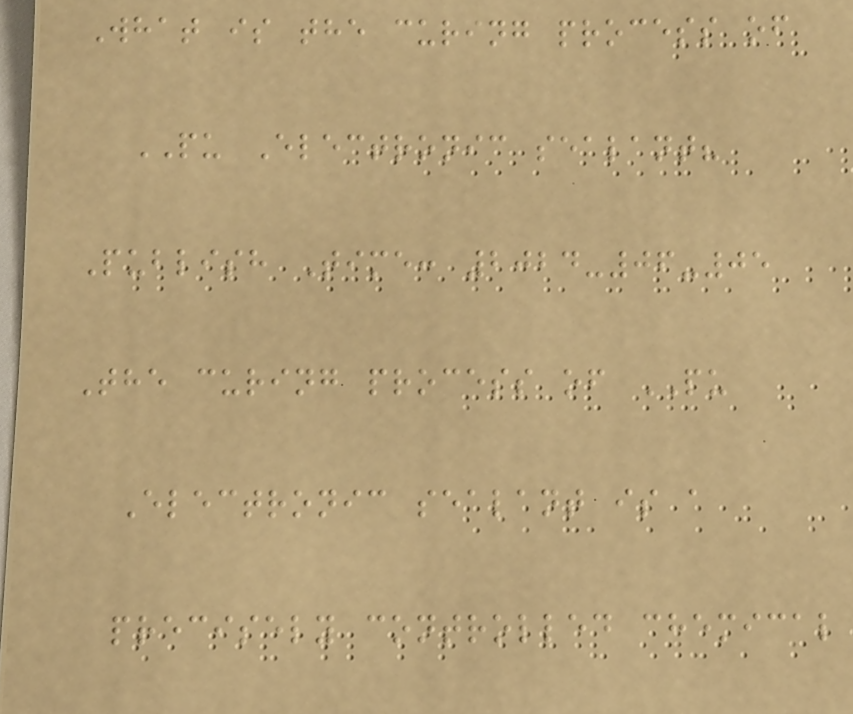What is the curing process of
PU Electronic sealant?
Publish Time: 2024-06-05
The curing process of PU
Electronic sealant is a
precisely controlled chemical
